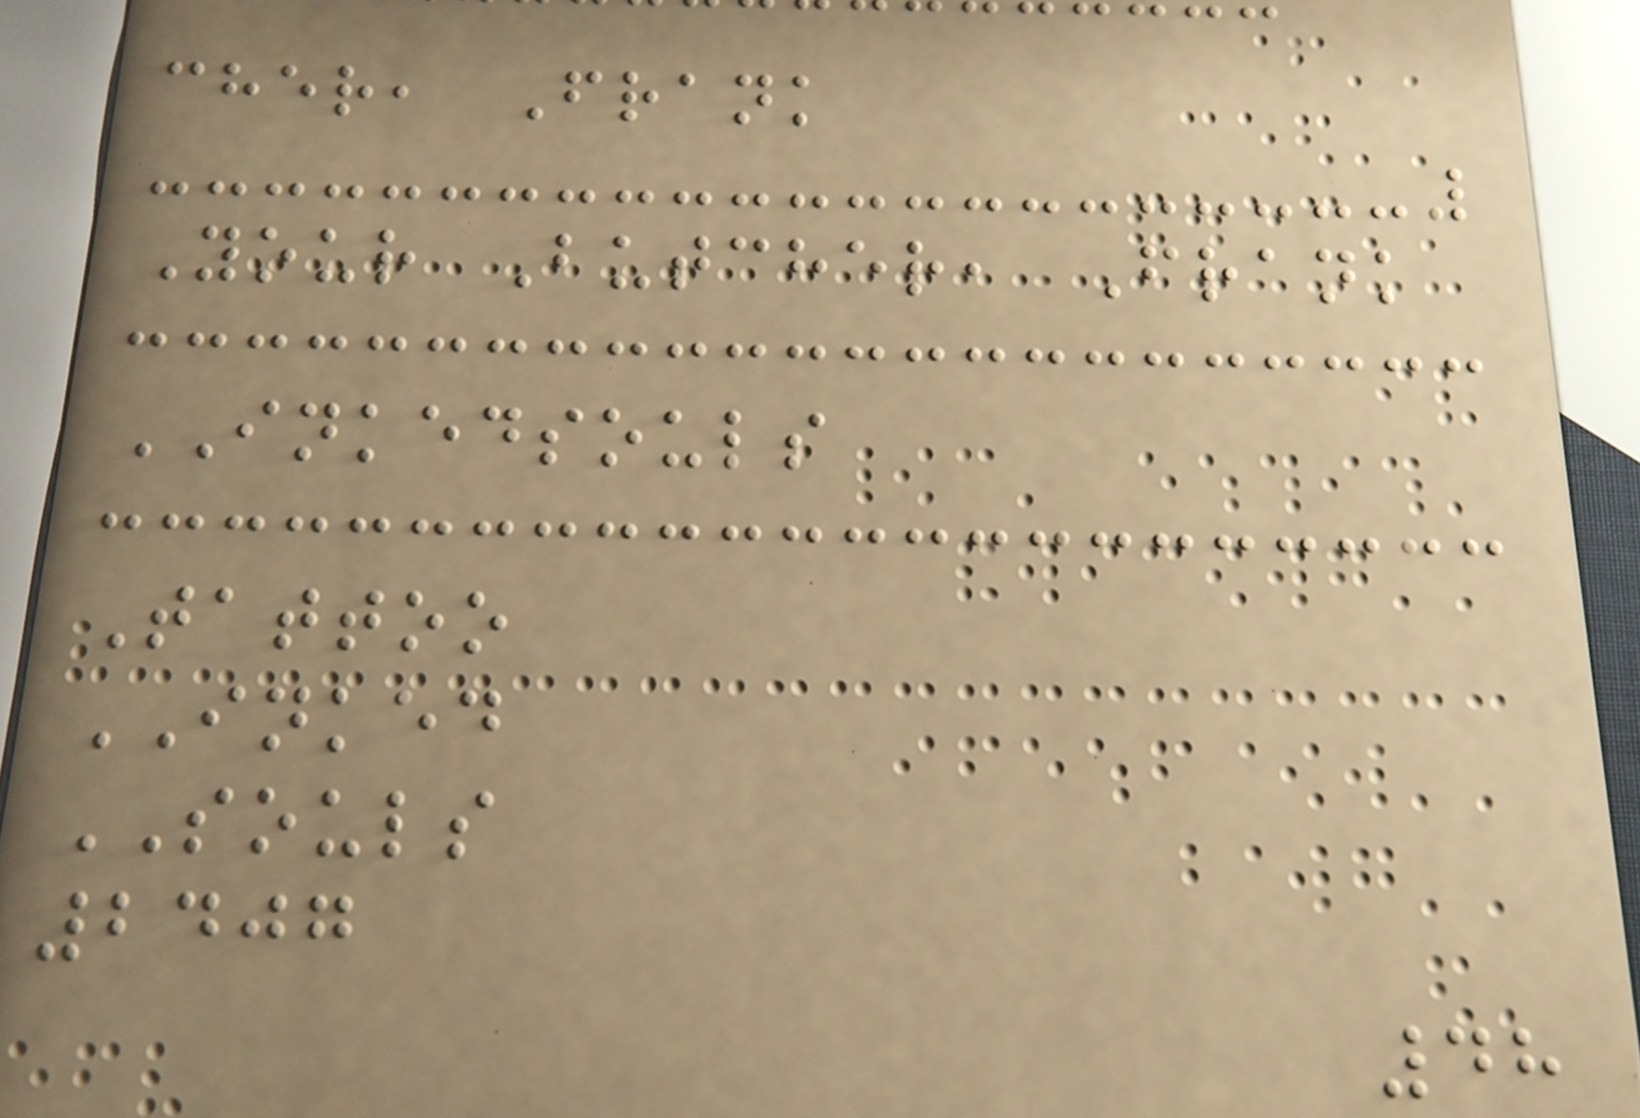cher, Frank
Your Butcher, Frank
INKEDSOULS
Tattoo
INKED
SOULS
2407
48
